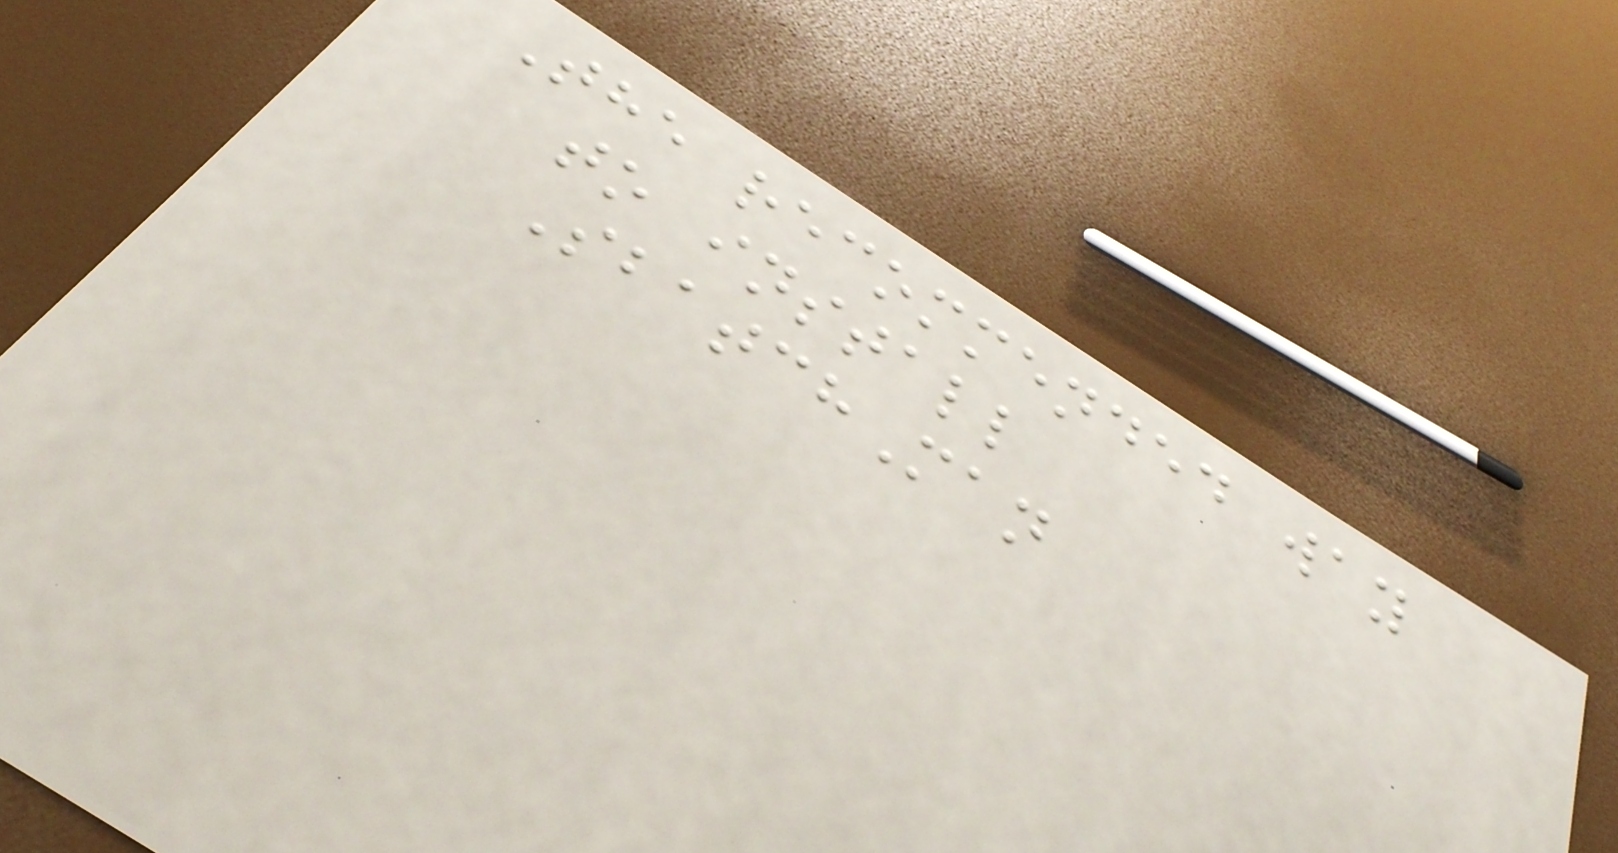The recommended way
to install
SbatchMan
